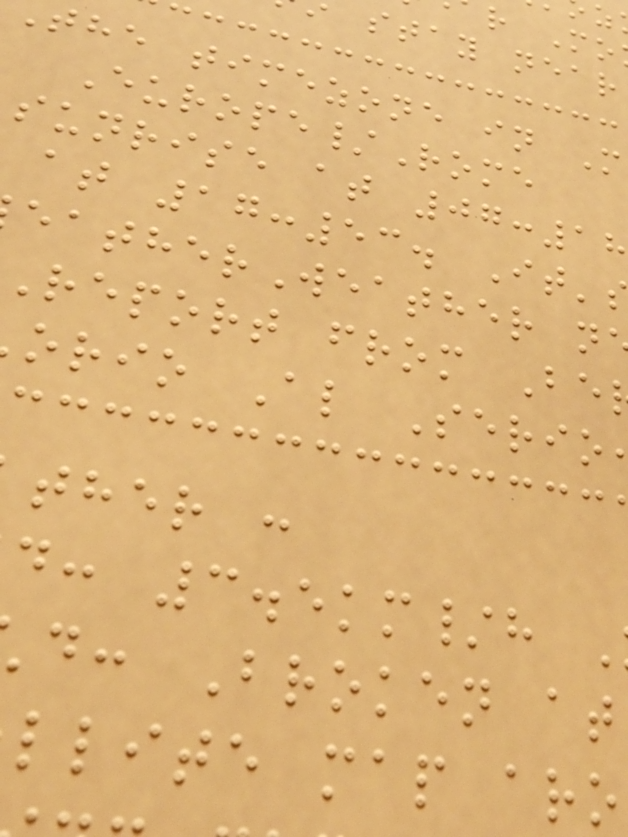stay near
the timezone in M
Europe/Rome
sunrise at 07:18
at 17:53. It'
eatherWeather n
report from Be
orio Al Serio
ther :
d: 3.5km/h
d: Broken at
llite map aro
